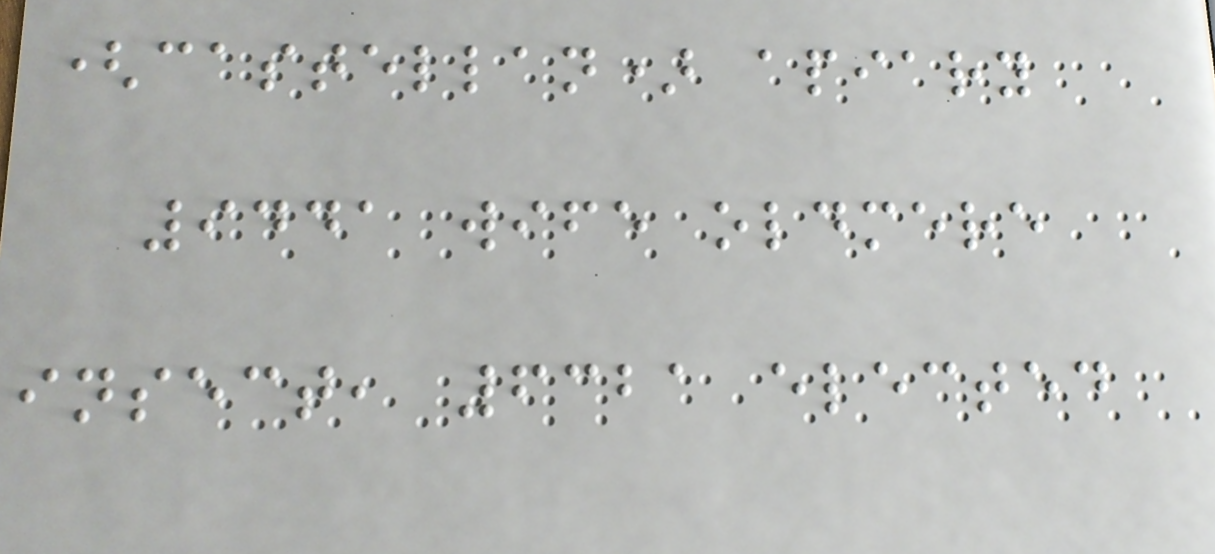(castellan) apiary
9441 wife oldmere
insect, 6321 elected
